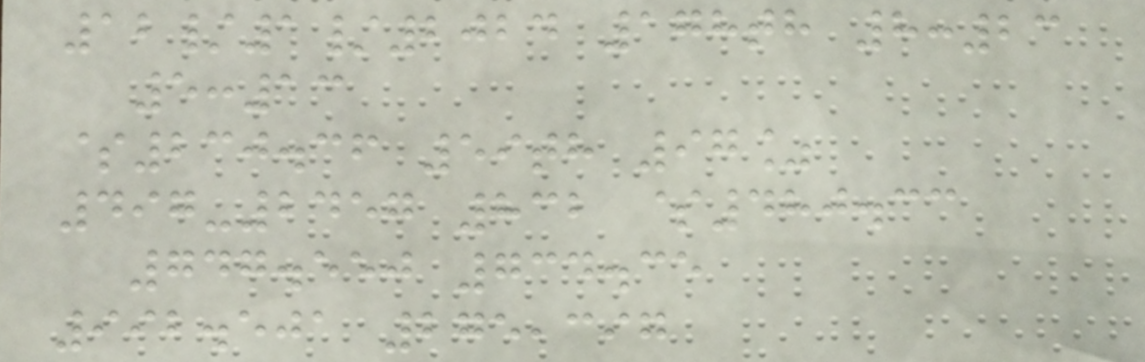12/1/2024 178th 8:23
5:13
$230.36 59th 97%
497-2457 832 $480.33
747.550 734.35
992.501 275,397
